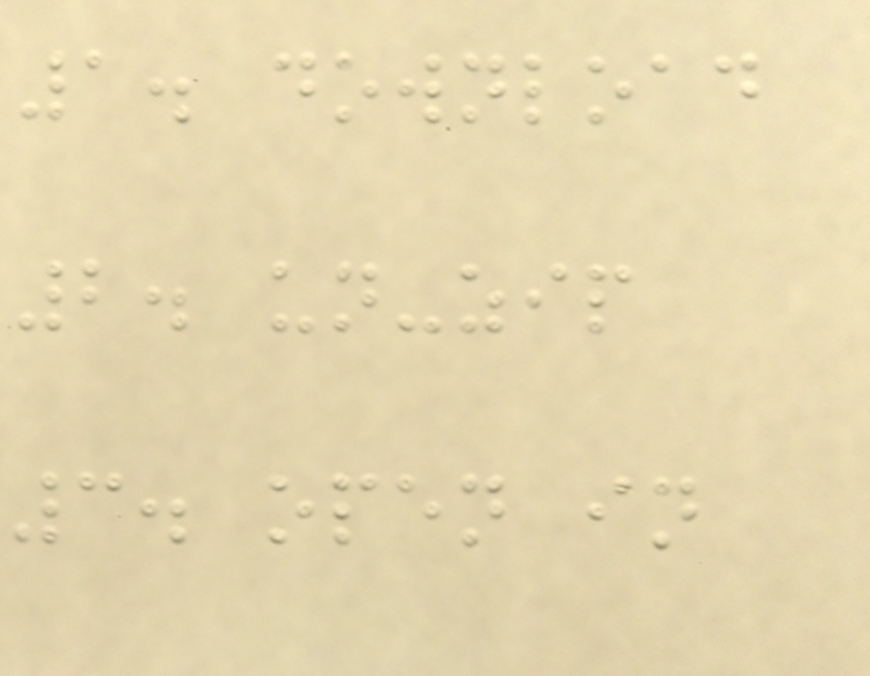1. download
2. un-zip
3. open in
